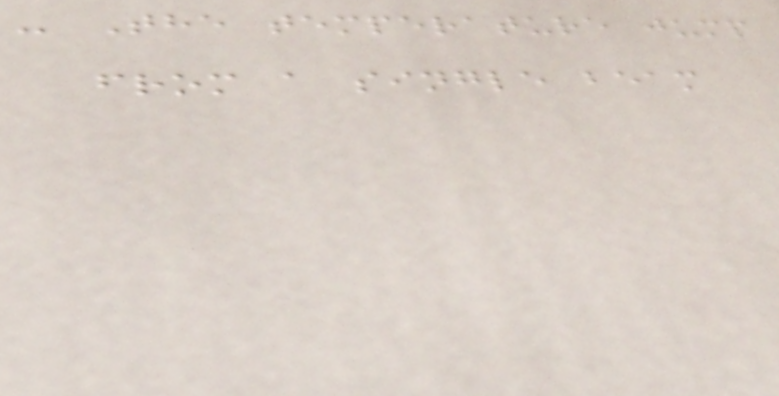- The temperature jump
from a single beam
